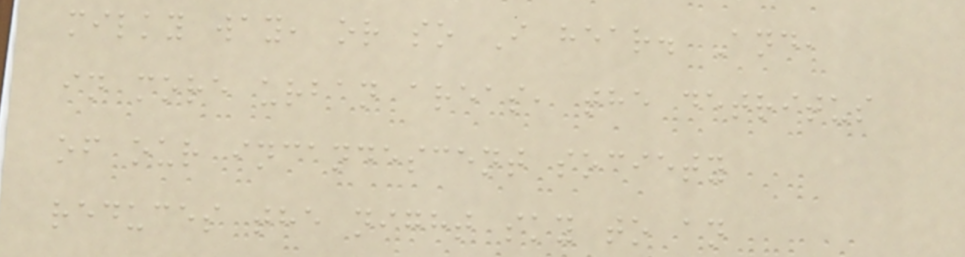milky way, or so I hear. And,
in more urban areas, the detritus
of our incandescent society
reduces the night sky to an
